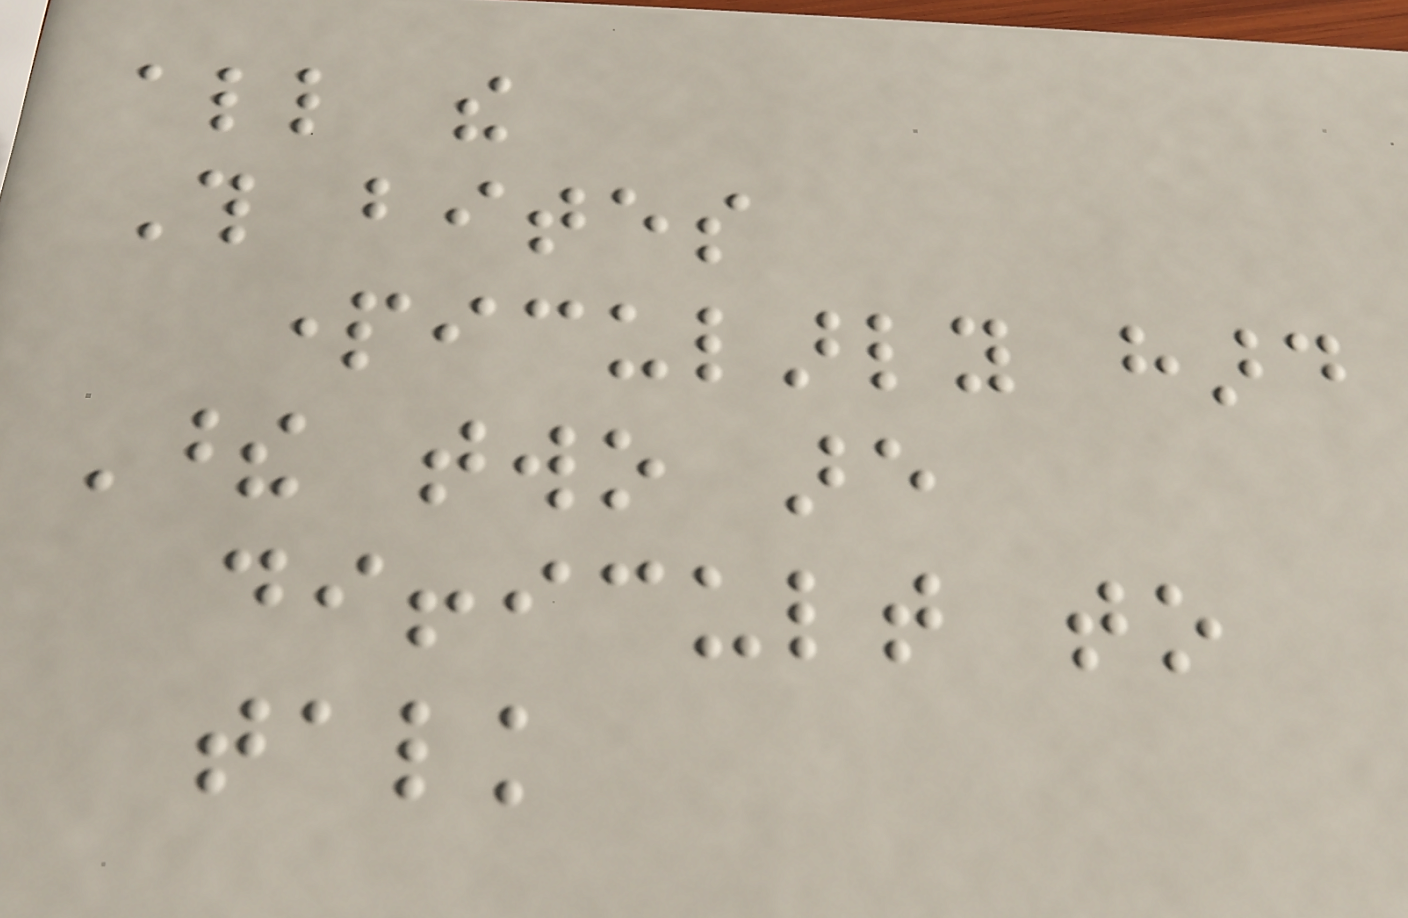all the
This bites
particularly hard
These two are
difficult to
talk
